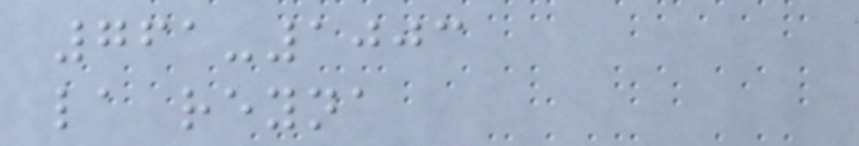761-1003
la reyna
